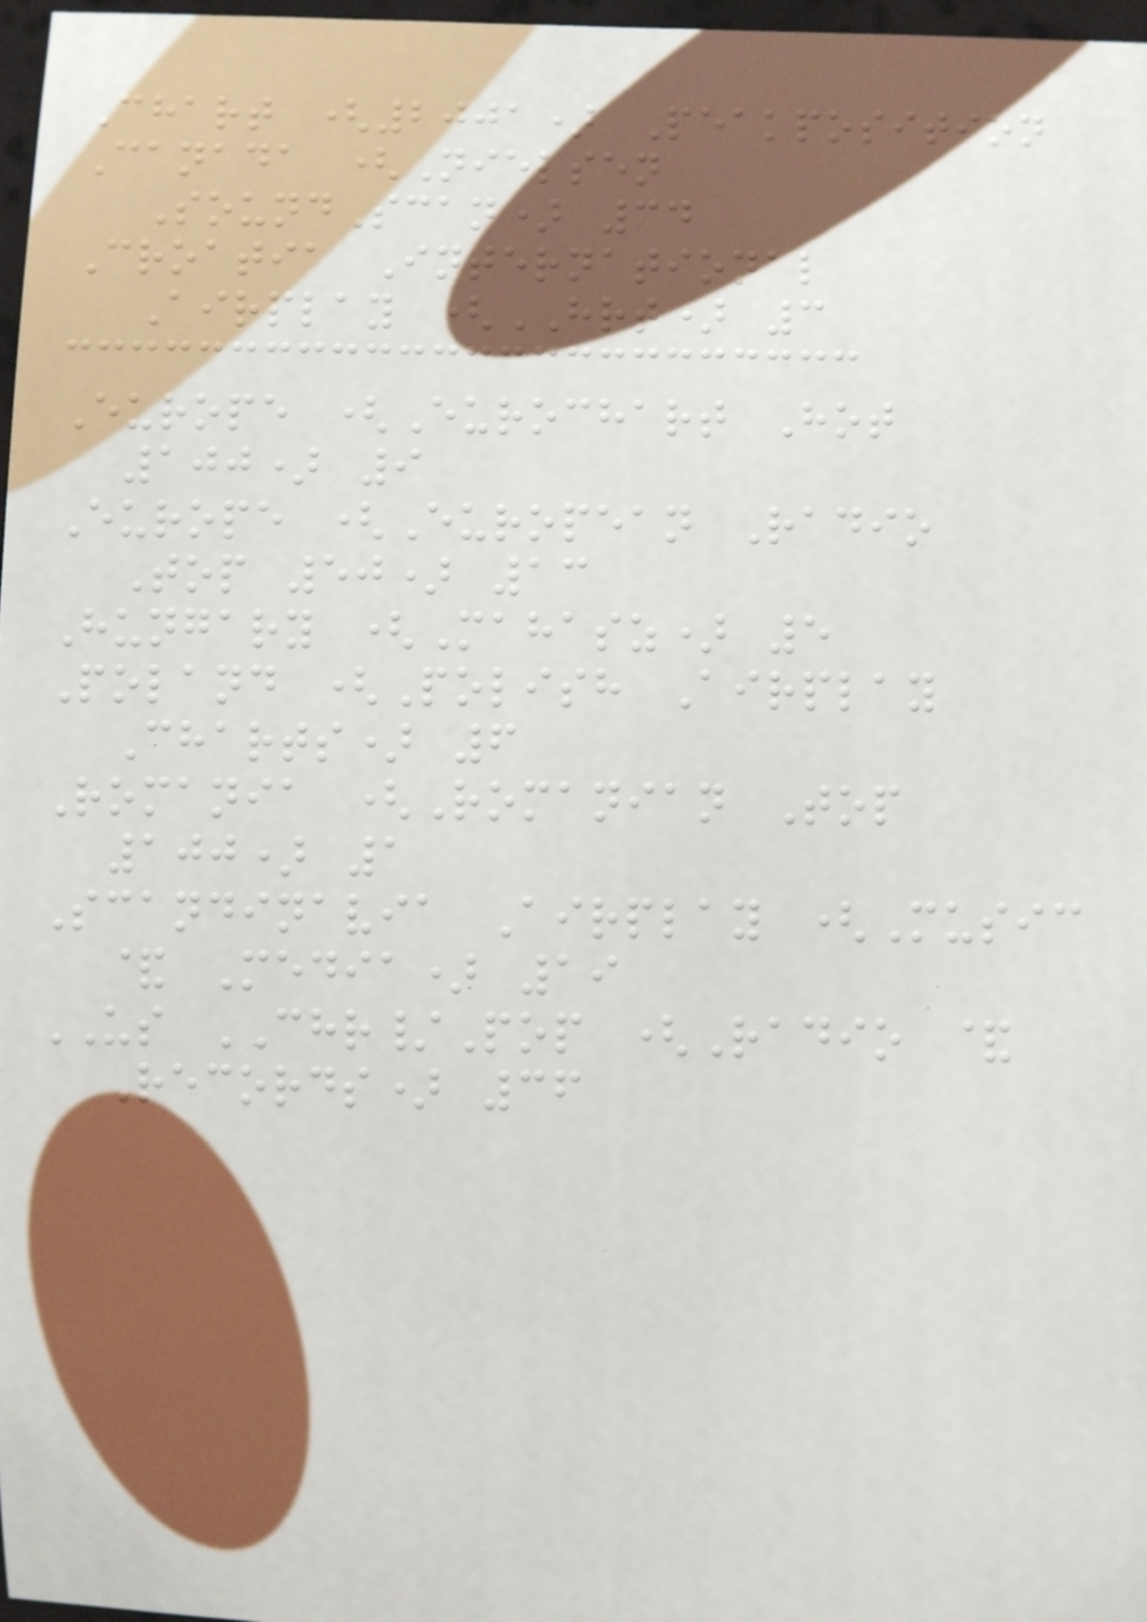Chart (2001) Peakposition
Canada (Nielsen
SoundScan) 34
Croatia International
Airplay (HRT) 3
Europe (Eurochart Hot
100) 9
Europe (European Radio
Top 50) 13
Hungary (Mahasz) 5
Poland (Polish Airplay
Charts) 6
Romania (Romanian Top
100) 1
Scandinavia Airplay (Music
& Media) 19
US CHR/Pop (Radio &
Records) 36
